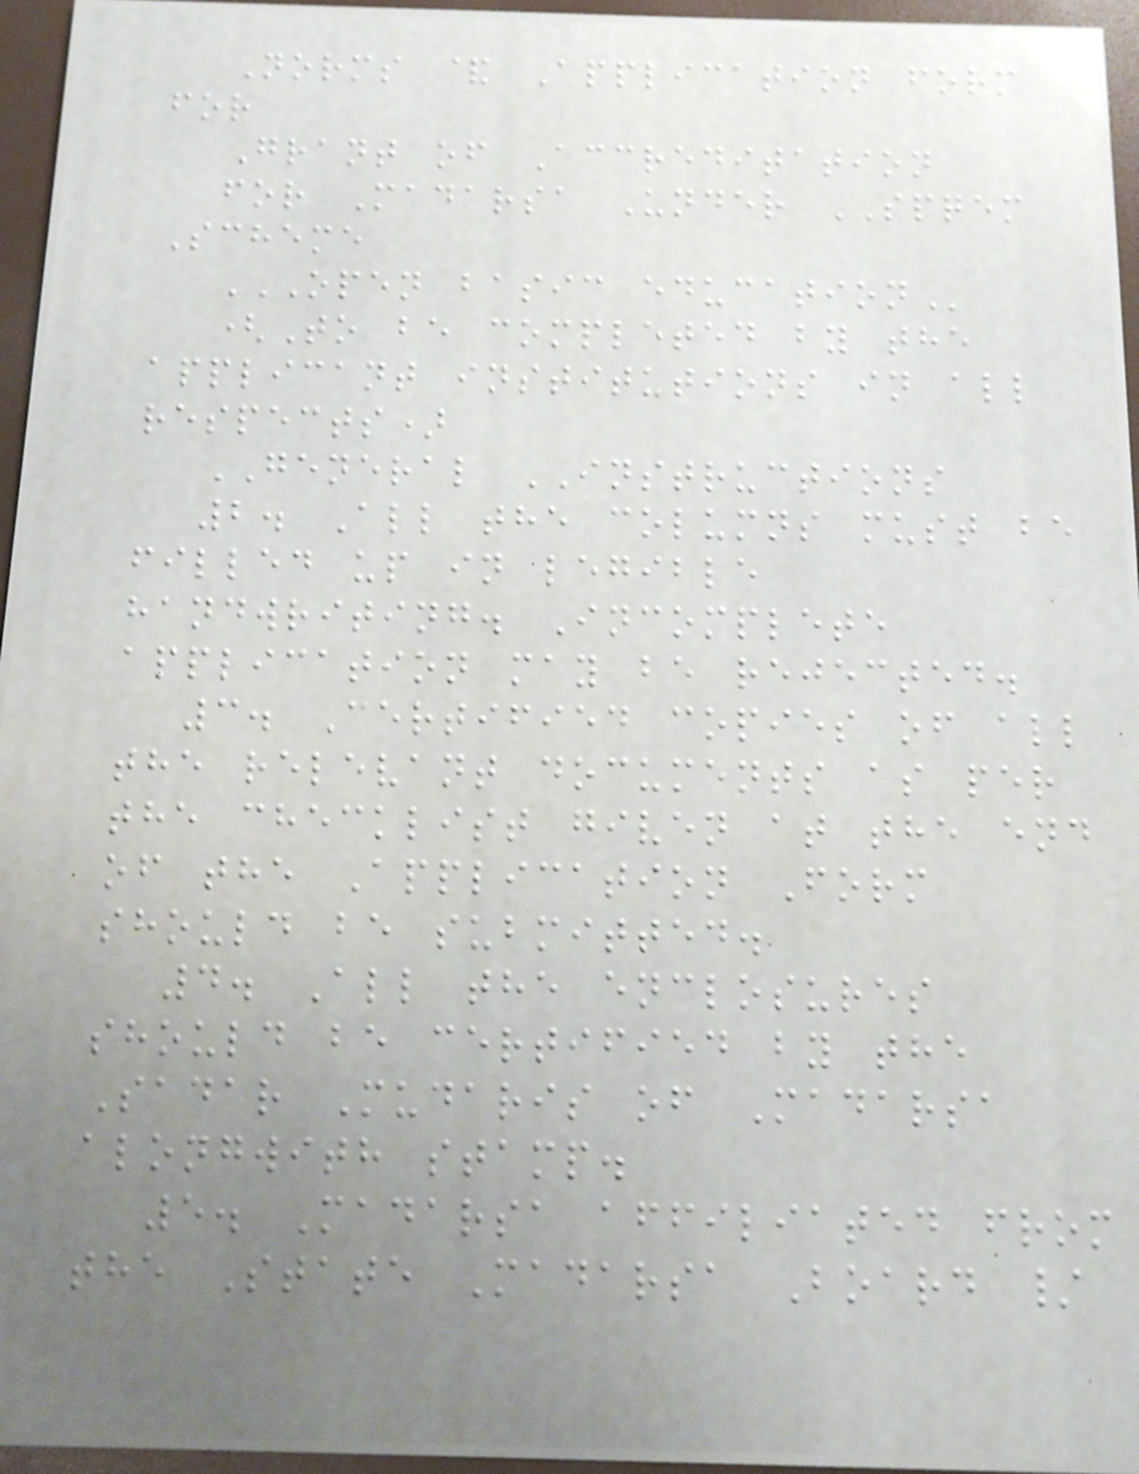Norms & Application form
for
Grant of Accreditation
for Madarsa Under SPQEM
Scheme
OPEN BASIC EDUCATION
(To be completed by the
applicant institutions in all
respects)
GENERAL INSTRUCTIONS
2. All the columns must be
filled up in legible
handwriting. Incomplete
application may be rejected.
3. Certified copies of all
the relevant documents as per
the checklist given at the end
of the Application Form
should be submitted.
4. All the enclosures
should be certified by the
Sadar Mudaris of Madarsa
alongwith stamp.
5. Madarsa affiliated from
the State Madarsa Board /
